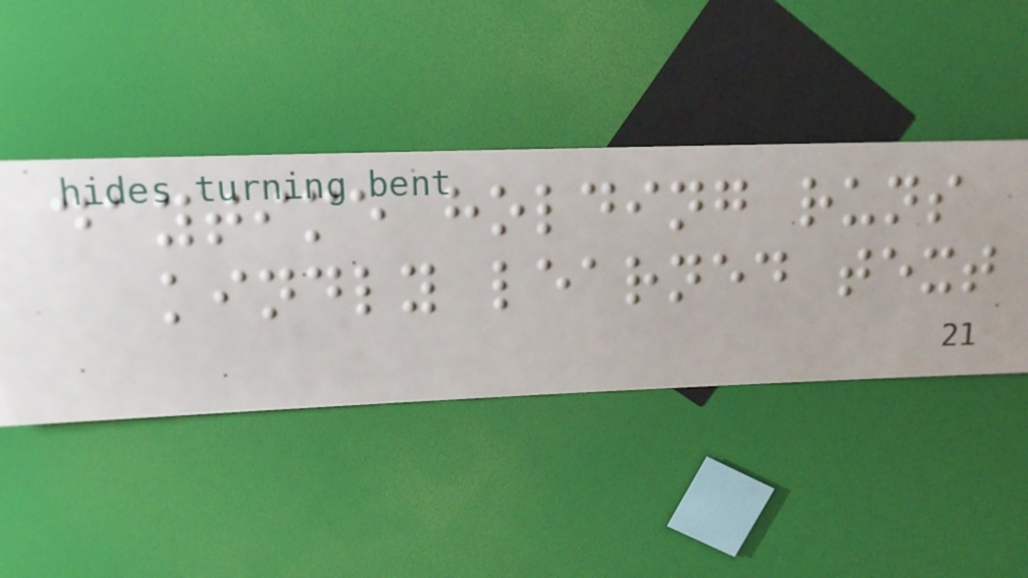daytime holding runs
kindly learned text
